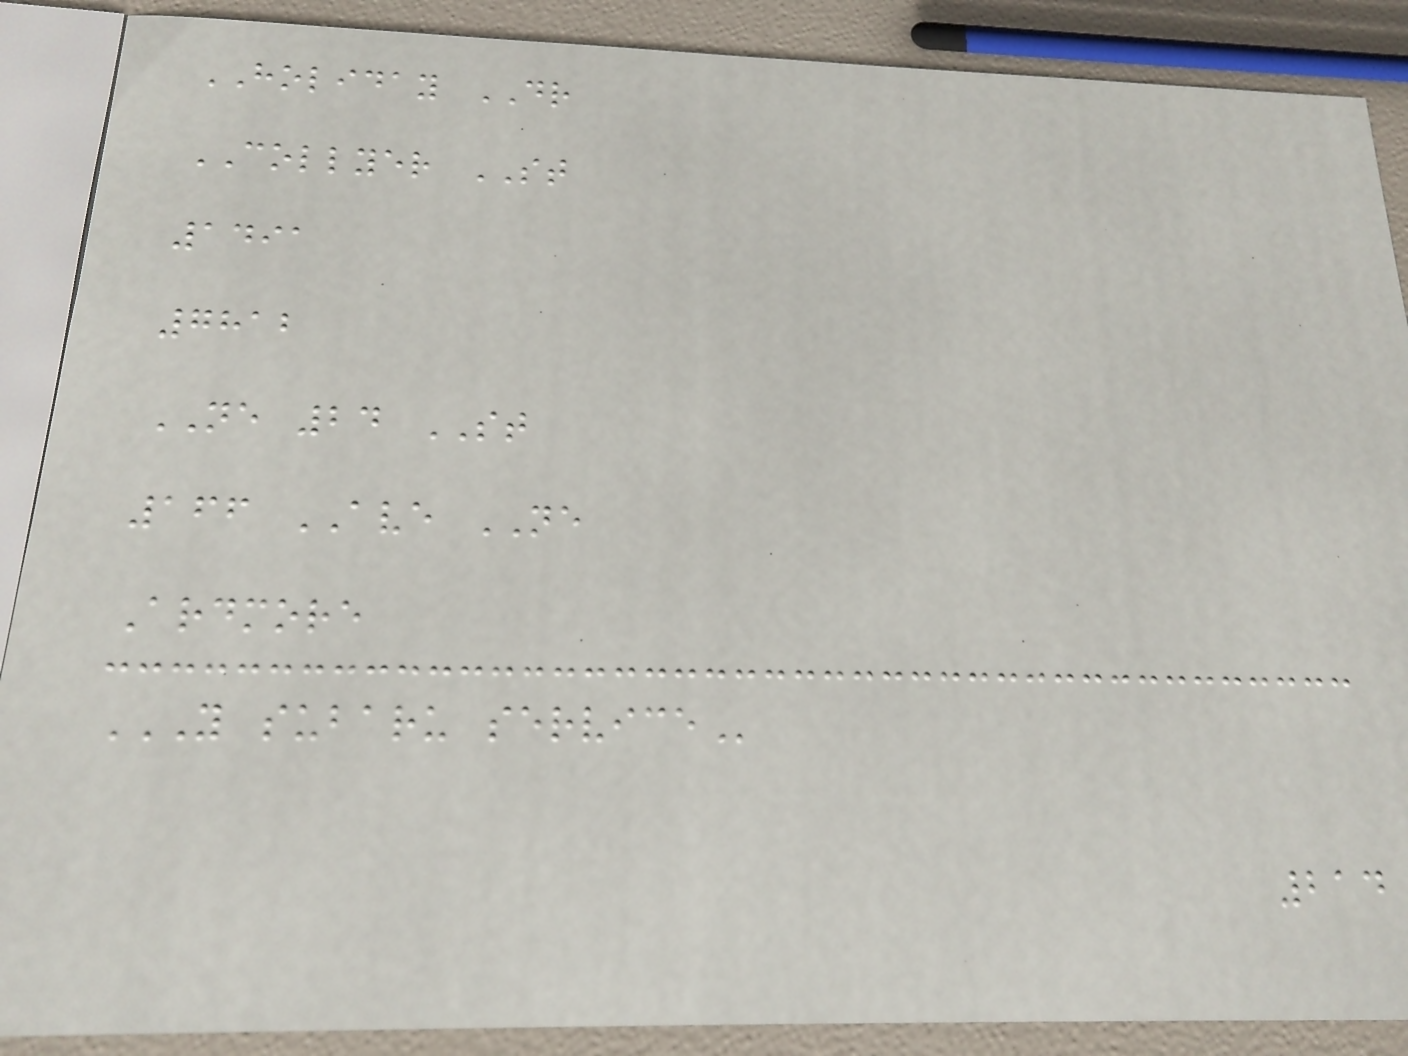HOLIDAY DR
COLLYER ST
1491
7812
NE 24 ST
166 AVE NE
Ardmore
Y SUBARU SERVICE
214
